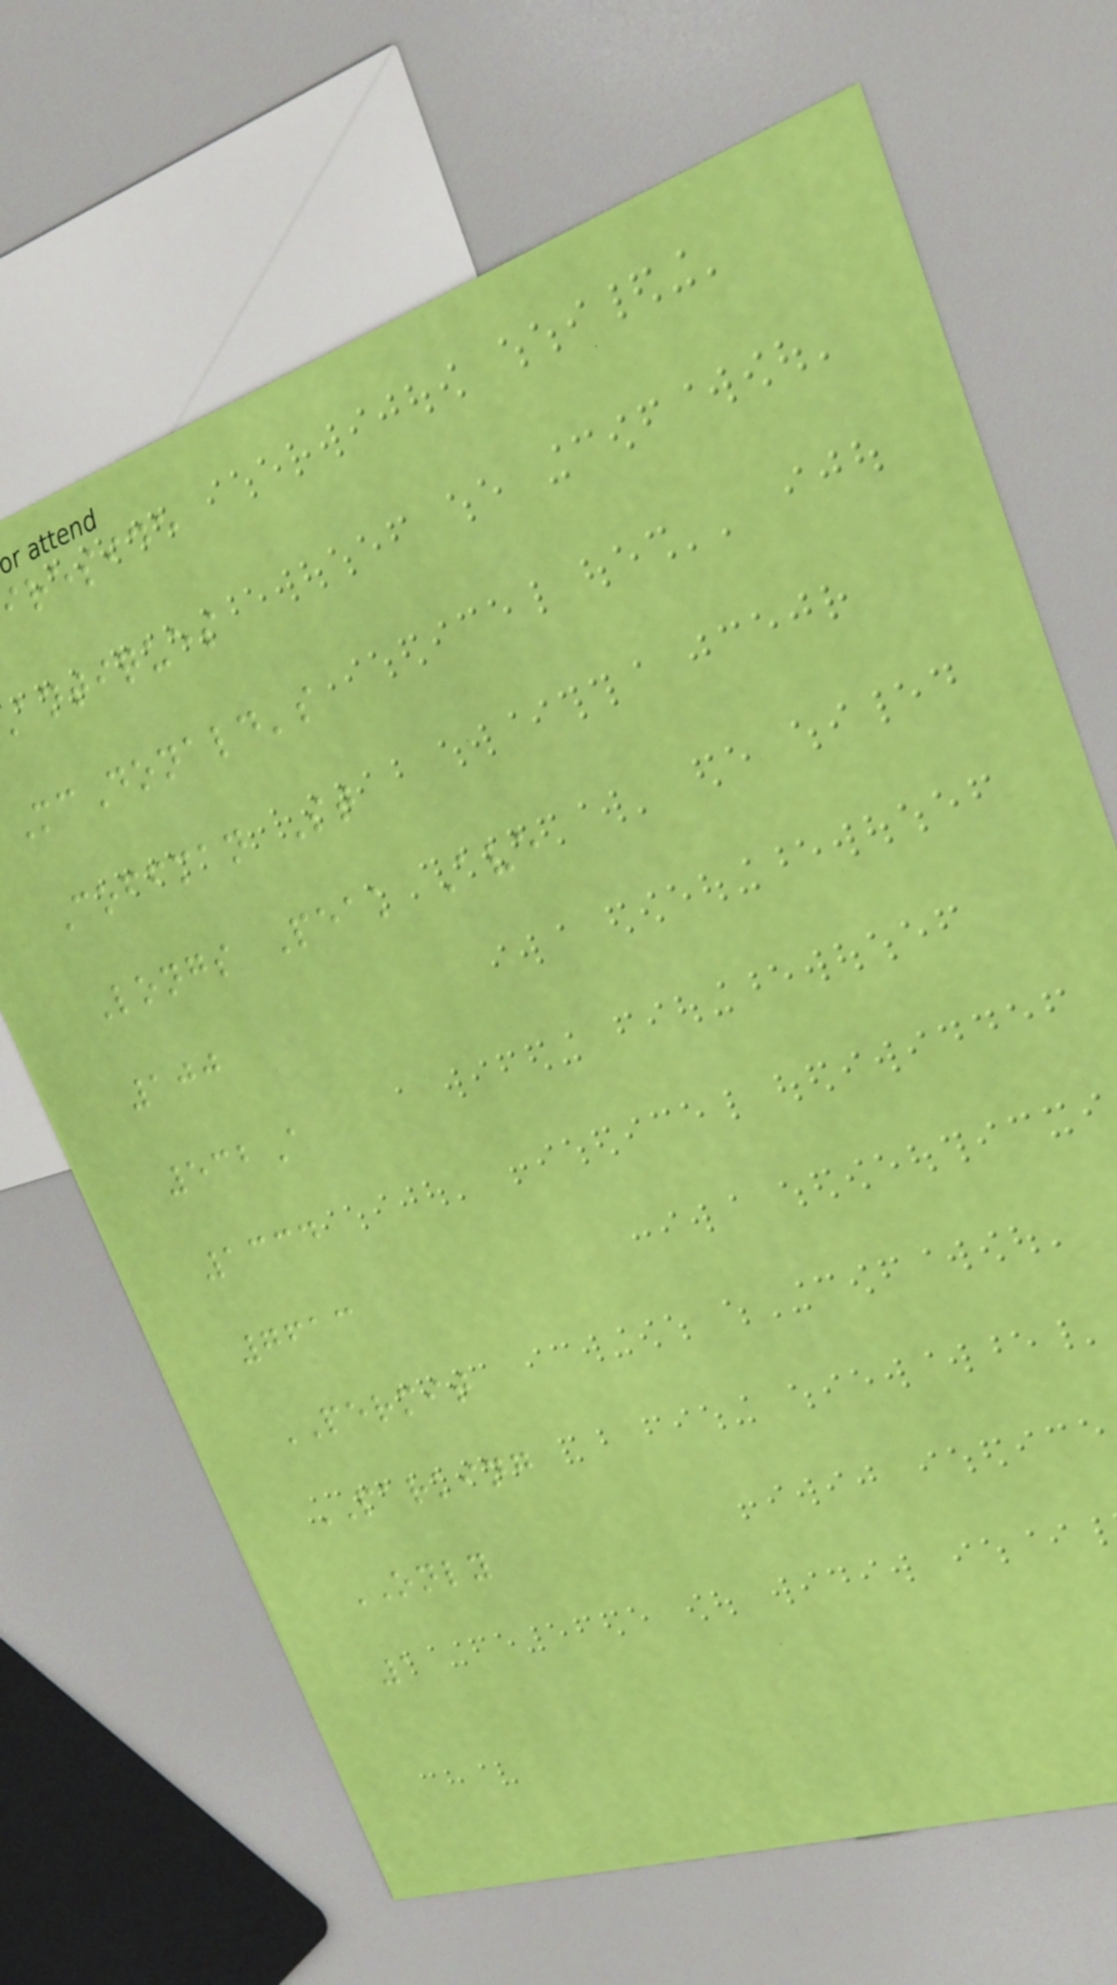reside
antiques
McDonald's
Coffman St
Longs Peak Ave
100
532A
1334
7613
PERMIT
PARKING
ONLY
1
